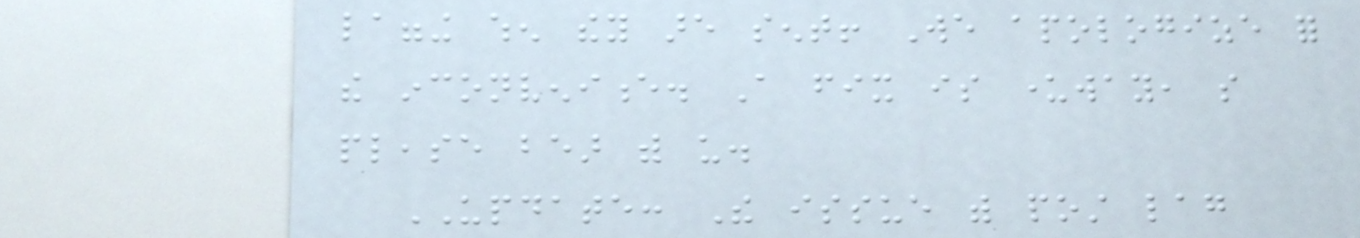lagging when they are sent! We apologize for
the inconvenience. A fix is underway, so
please bear with us.
UPDATE: The issue with post lag
